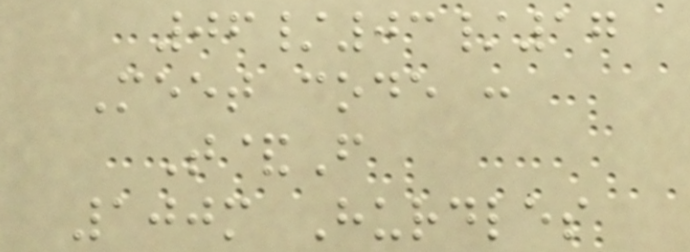06/03/17
Meet code :
T&F
100m Hurdles
